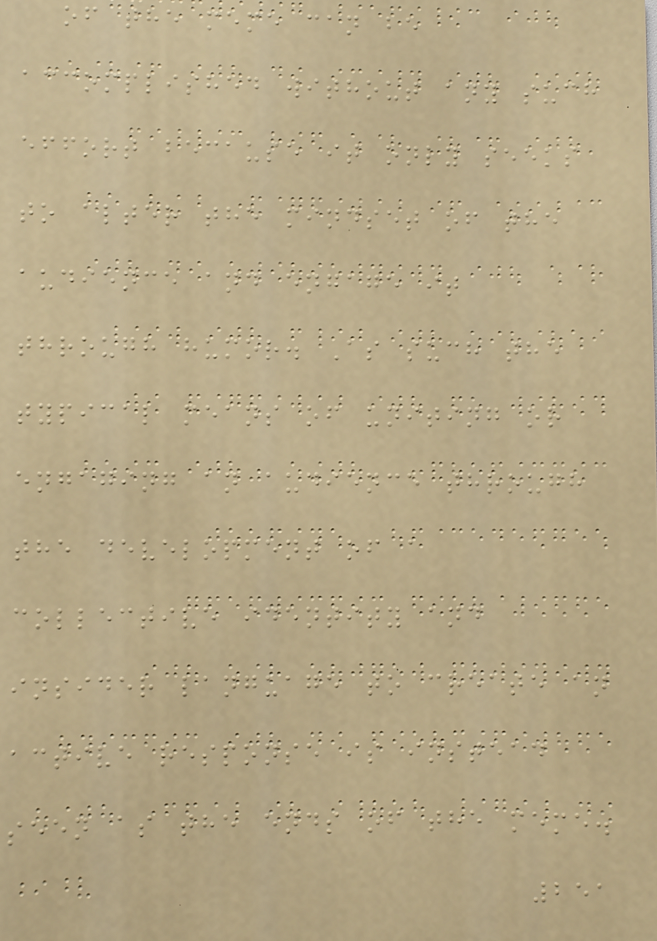of the meme can be
accomplished without any such
effort because it only seeks
to alter the mindset of the
audience and engage it
through humor. As such the
typical means of uniting or
engaging an audience through
the development of a
collective identity and
insider language to create an
active response is instead
seen as the ends of the meme.
251
